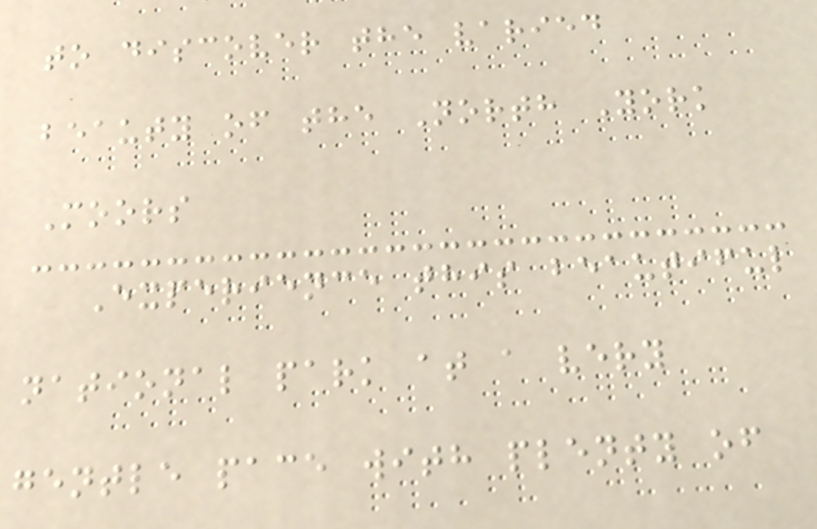to discover the varied
beauty of the North York
Moors
Experience this beautiful
national park at a very
gentle pace with plenty of
